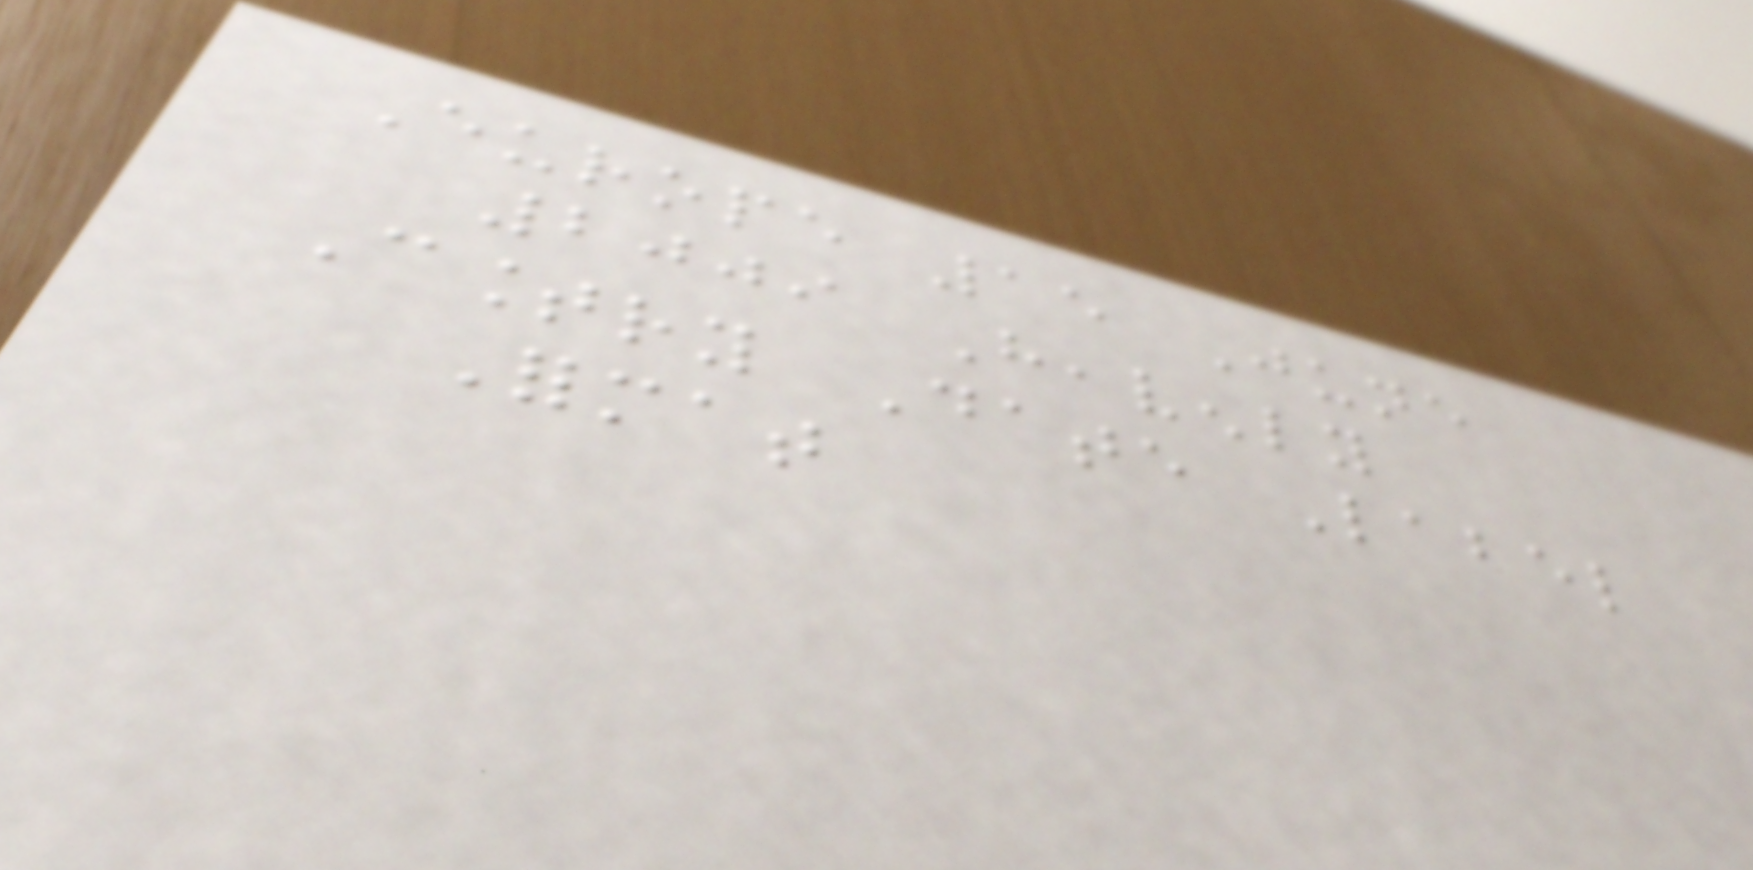Europe 15 June
2009 Heavenly
Country Date Label
Format
